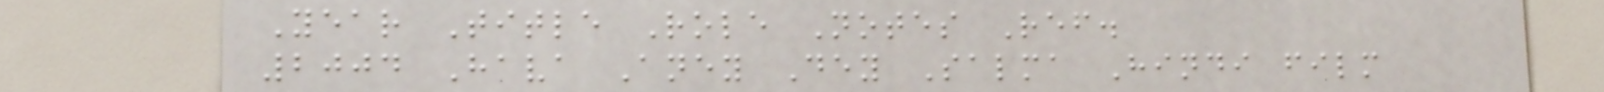Year Title Role Notes Ref.
2004 Hava Aney Dey Salma Hindi film
